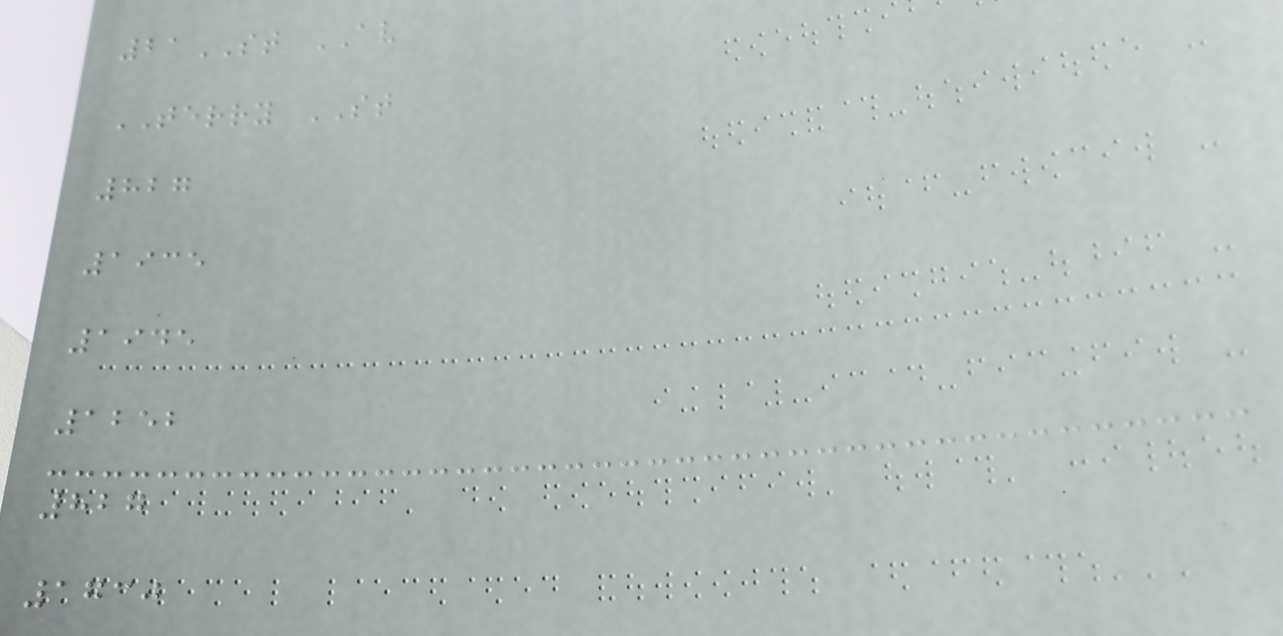21ST AV
TERRY ST
827
1935
1945
1252
827
1730
